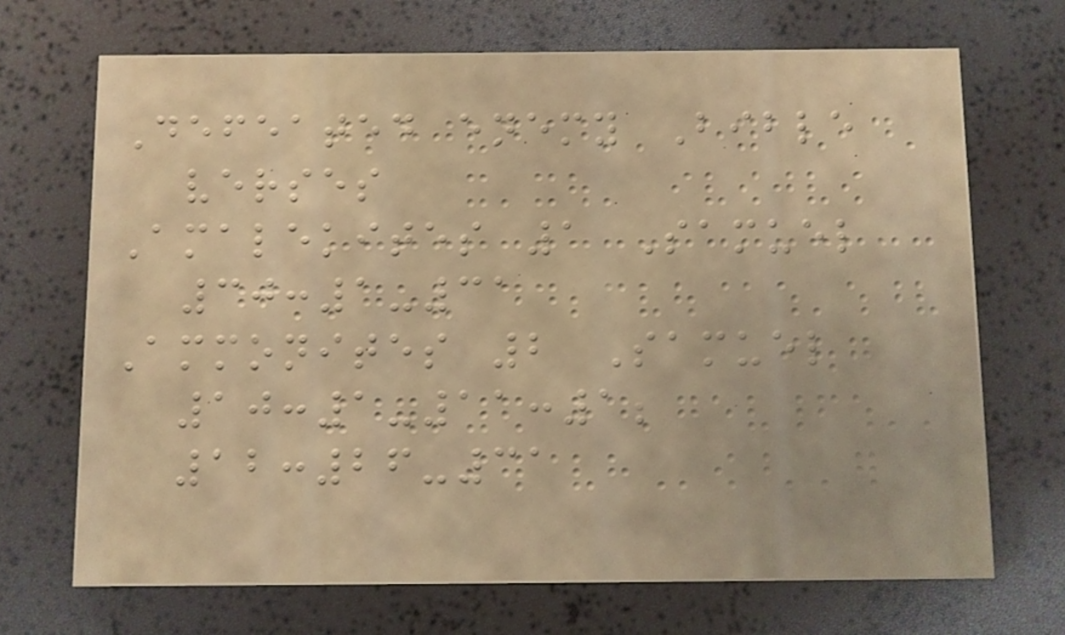Defeated enemy Bible
verses
Amalekites 1 Samuel
30:1-31
Ammonites 2 Samuel
10:1-11:1;
12:26-31
